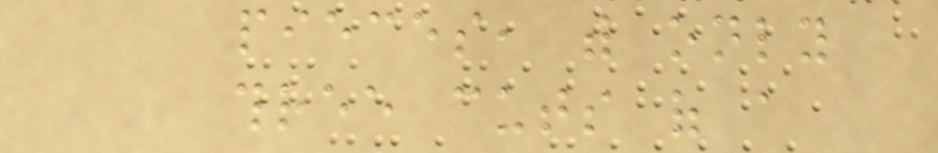pieces, with only
three cuts of a
